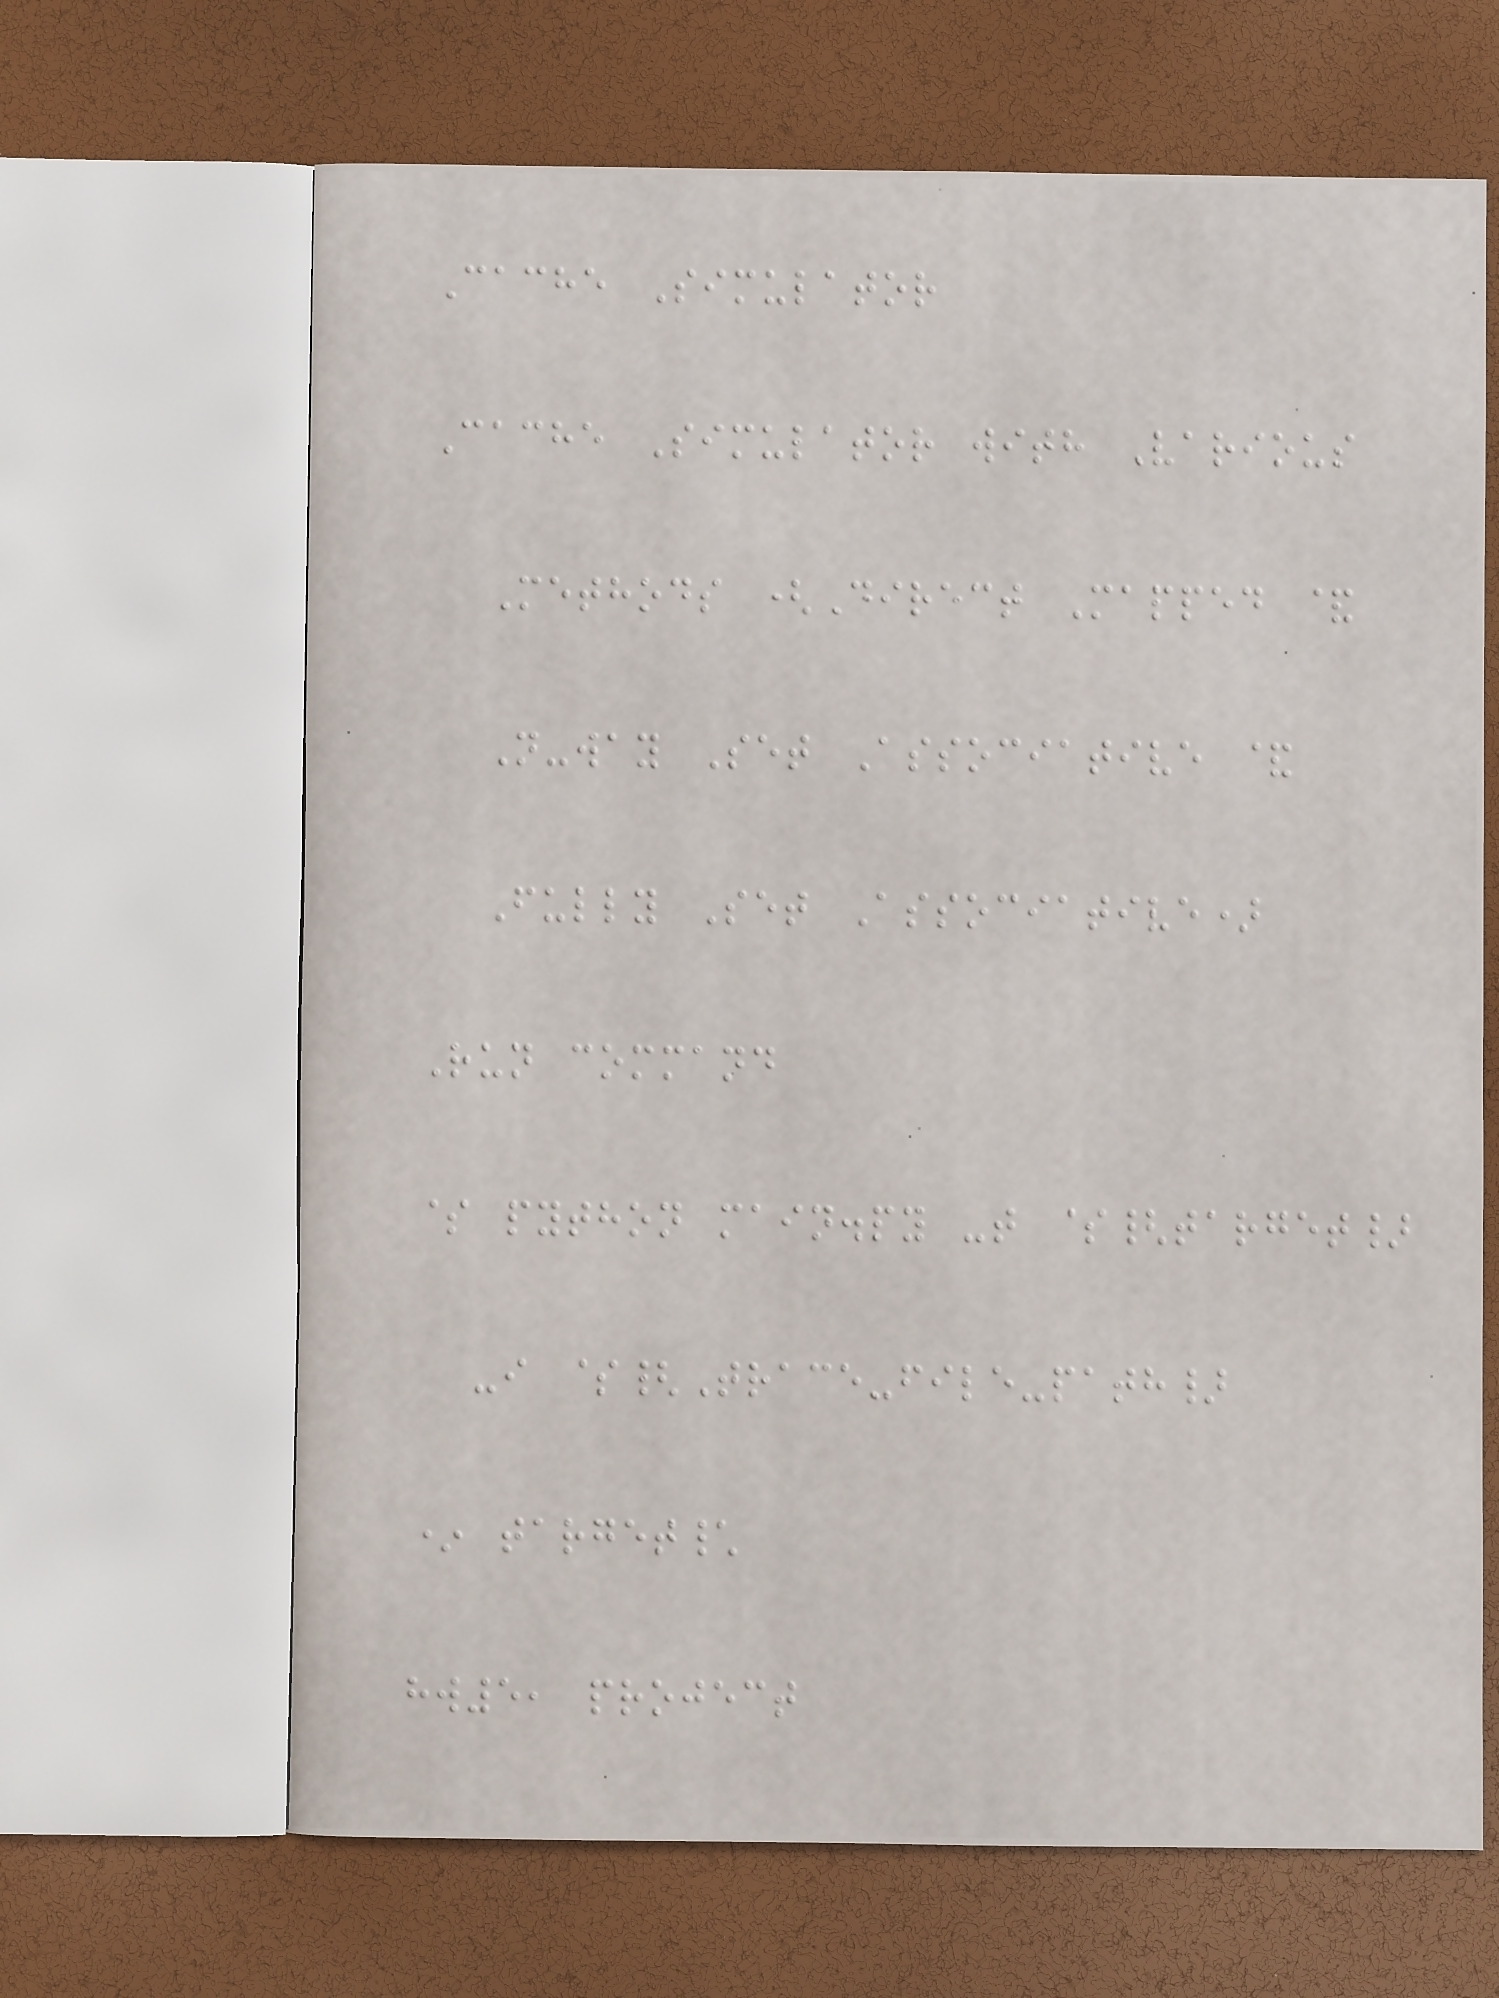Cache Simulator
Cache Simulator with Various
Methods (Direct Mapped &
N-way Set Associative &
Fully Set Associative)
Run command
$ python main.py -t ${target}
-i ${Trace-file-path}
* target\
hw5, project
